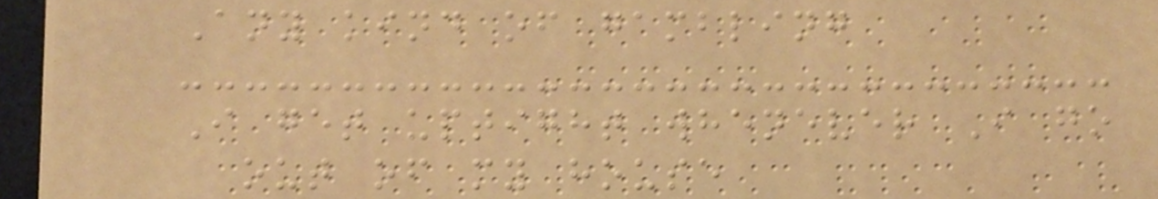Any kind of gambling
I get uptight whenever I go
out of my house
